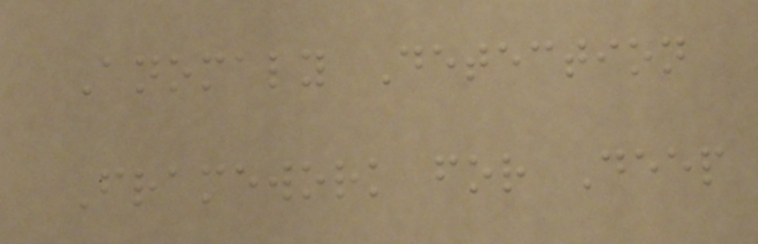Anomaly Detection
Framework for Deep
